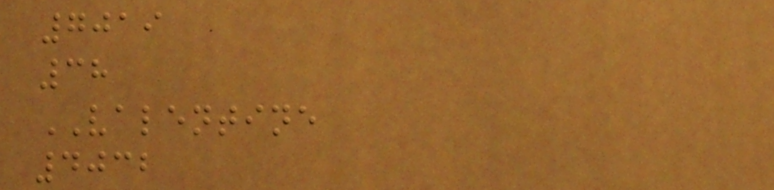7019
38
VALENTINE
4032
